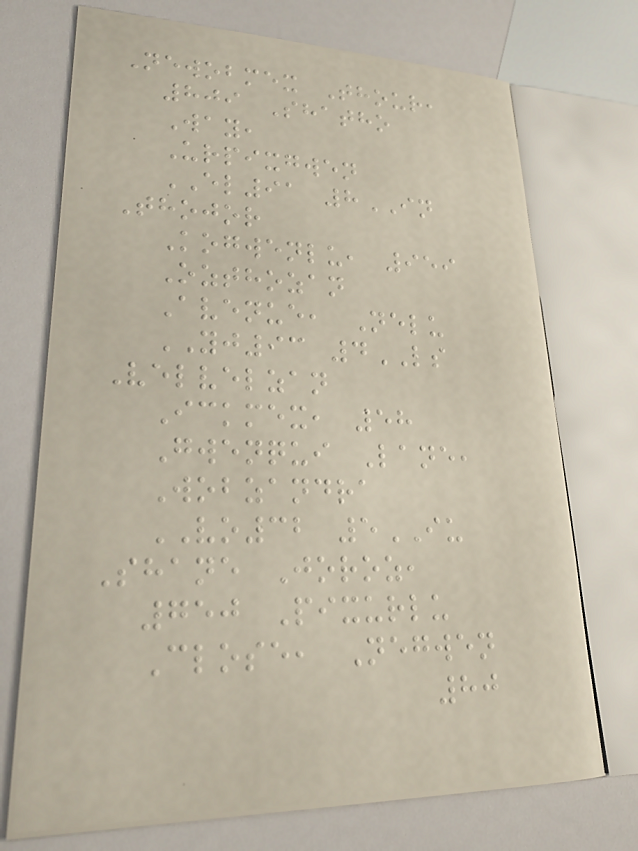Newobmex Thour,
809 Shatho
Way,
Urpixgwen
EL91 8IN
Thojor
Kogwenlu, 959
Ozthozan
Avenue, Nelu
YJ93 4LS
Velvelzan
Ickmex, 58
Gwenqui Lane,
Wobzandra
VO32 5IU
Shane Joroz,
750 Pixurlu
Close, Negwen
80
